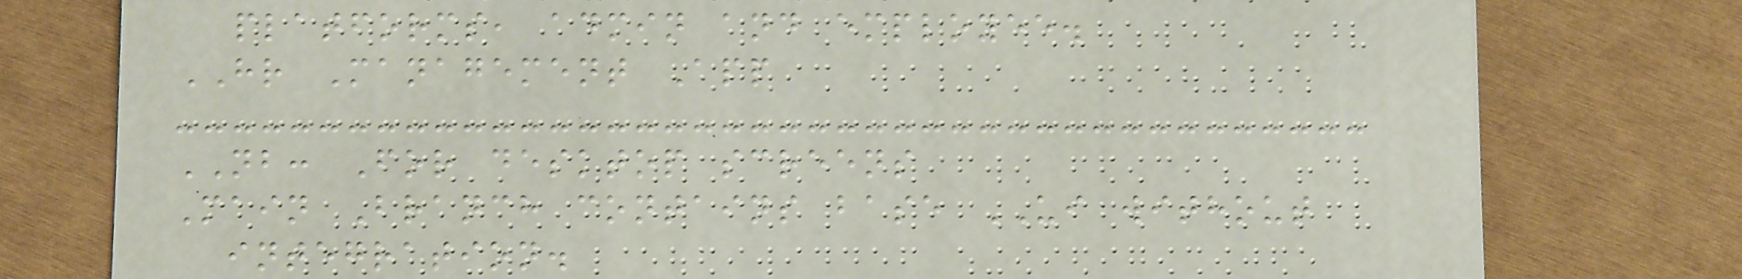platforms, admin and employee.
HR Management App
NB: For desktop screens
Main Branch contains base UI without
integration.
